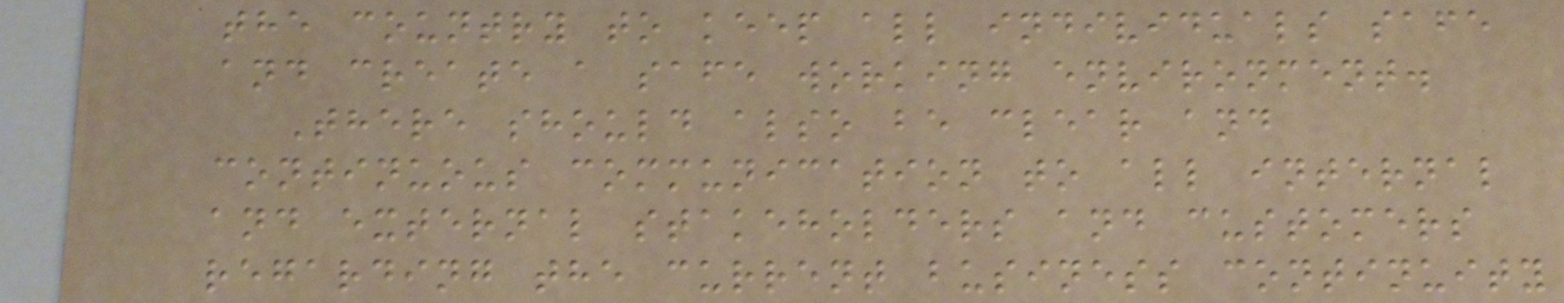the country to keep all individuals safe
and create a safe working environment.
There should also be clear and
continuous communication to all internal
and external stakeholders and customers
regarding the current business continuity
